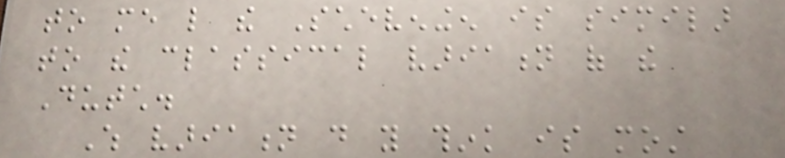to me like the Scheveningen is similar
to the classical variation of the
Dutch.
Which variation do you think is most
